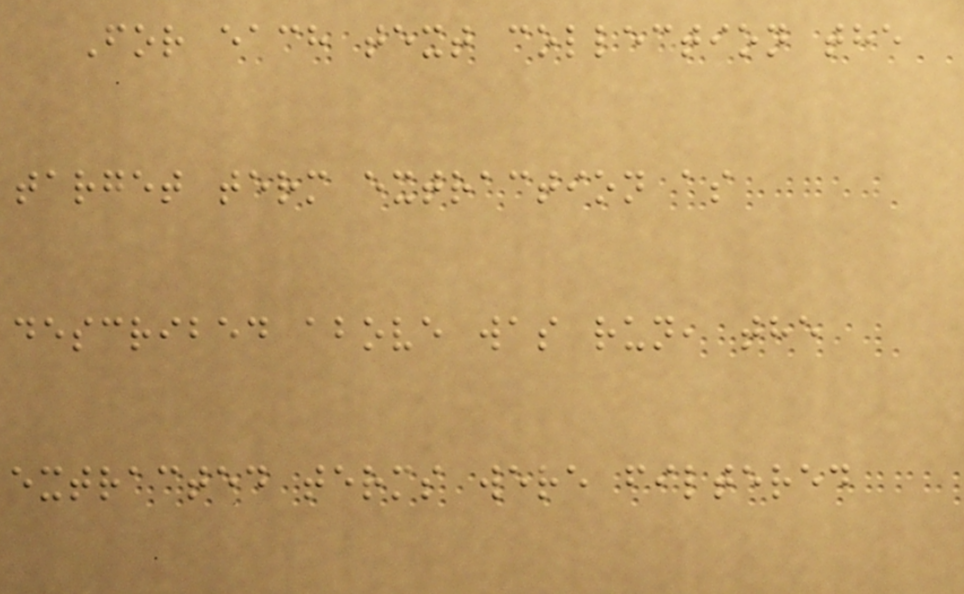For each text collection the
target term extraction as
described above was run, the
extracted terms were filtered
